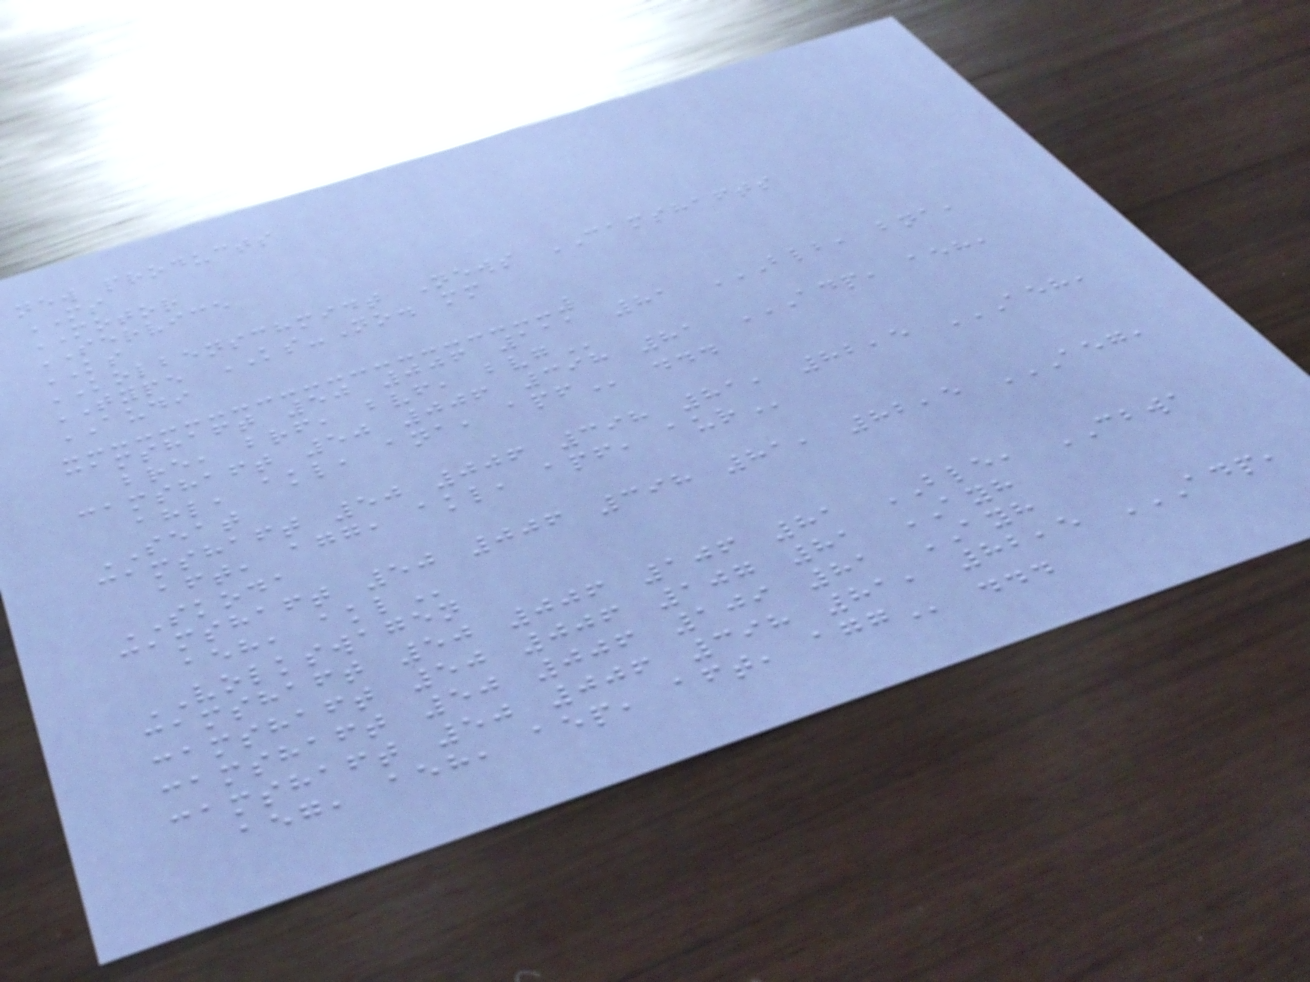new products
MS
MOTOR
SERVICE
KS
KOLBENSCHMIDT News CAMSHAFTS
TYPE KS-No. mm
AUDI
camshaft 50 006 111 81 BLB, BNA,
BRE, BRF, BVF, BVG
camshaft 50 006 398 81 ADP, AEH,
AHL, AKL, ANA, APF ...
SEAT
camshaft 50 006 398 81, 82,5 AEH,
AFT, AGG, AKL, APF, AUR
SKODA
camshaft 50 006 398 81, 82,5 AEG,
AEH, AKL
VOLKSWAGEN
camshaft 50 006 106 81 BLE, CBWA
camshaft 50 006 107 81 AYH
camshaft 50 006 109 81 AYH
camshaft 50 006 398 81, 82,5 ADP,
AEG, AEH, AEP, AFT, AGG ...
